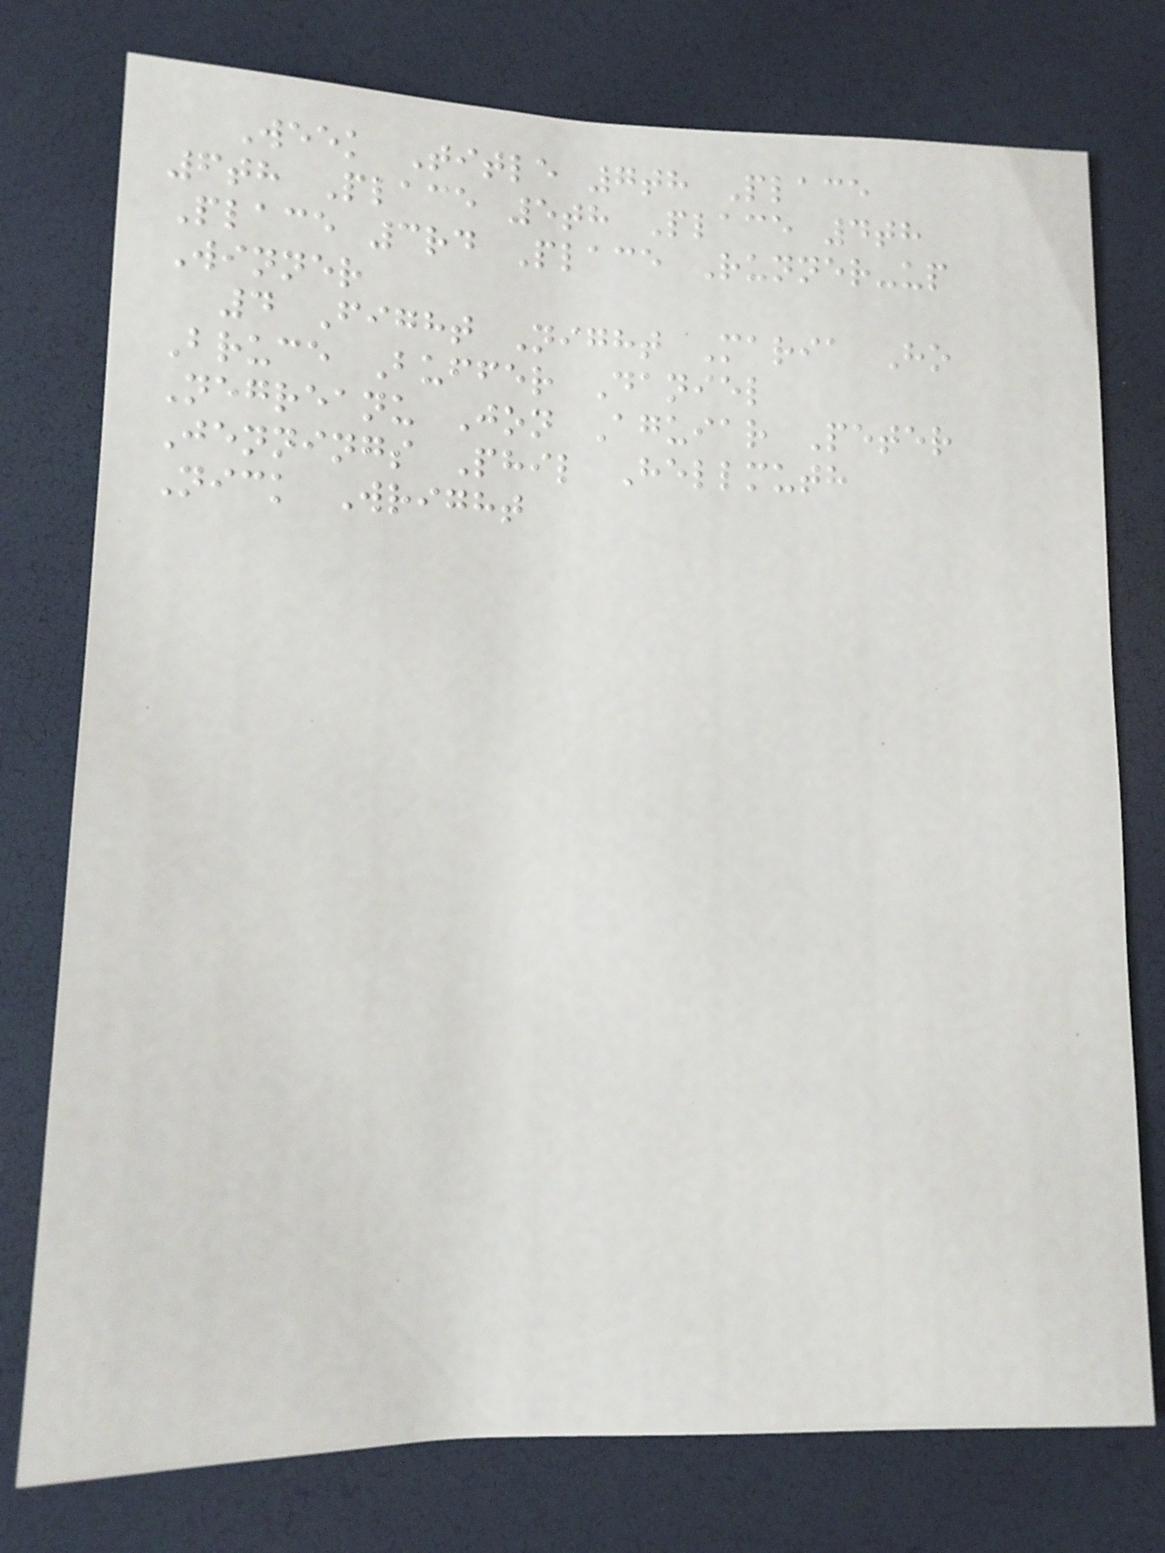Week Title 7th Place
6th Place 5th Place 4th
Place 3rd Place Runner-up
Winner
4 Fight Night Maria Ho
Bruce Buffer Daniel
Negreanu Jon Aguiar Peter
Jennings Phil Hellmuth
Nick Wright
